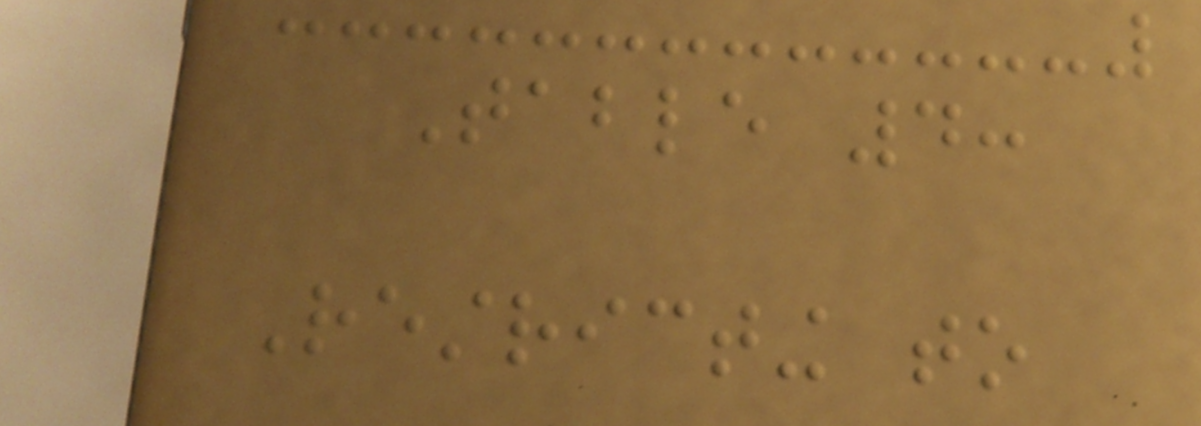Table 4:
Restricting to
